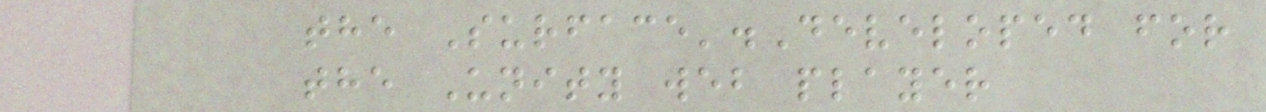the Surface'.Developed for
the Unity web player
